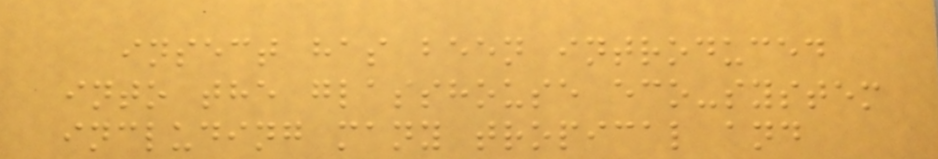insect has been introduced
into the glasshouse eco-system
including many tropical and
